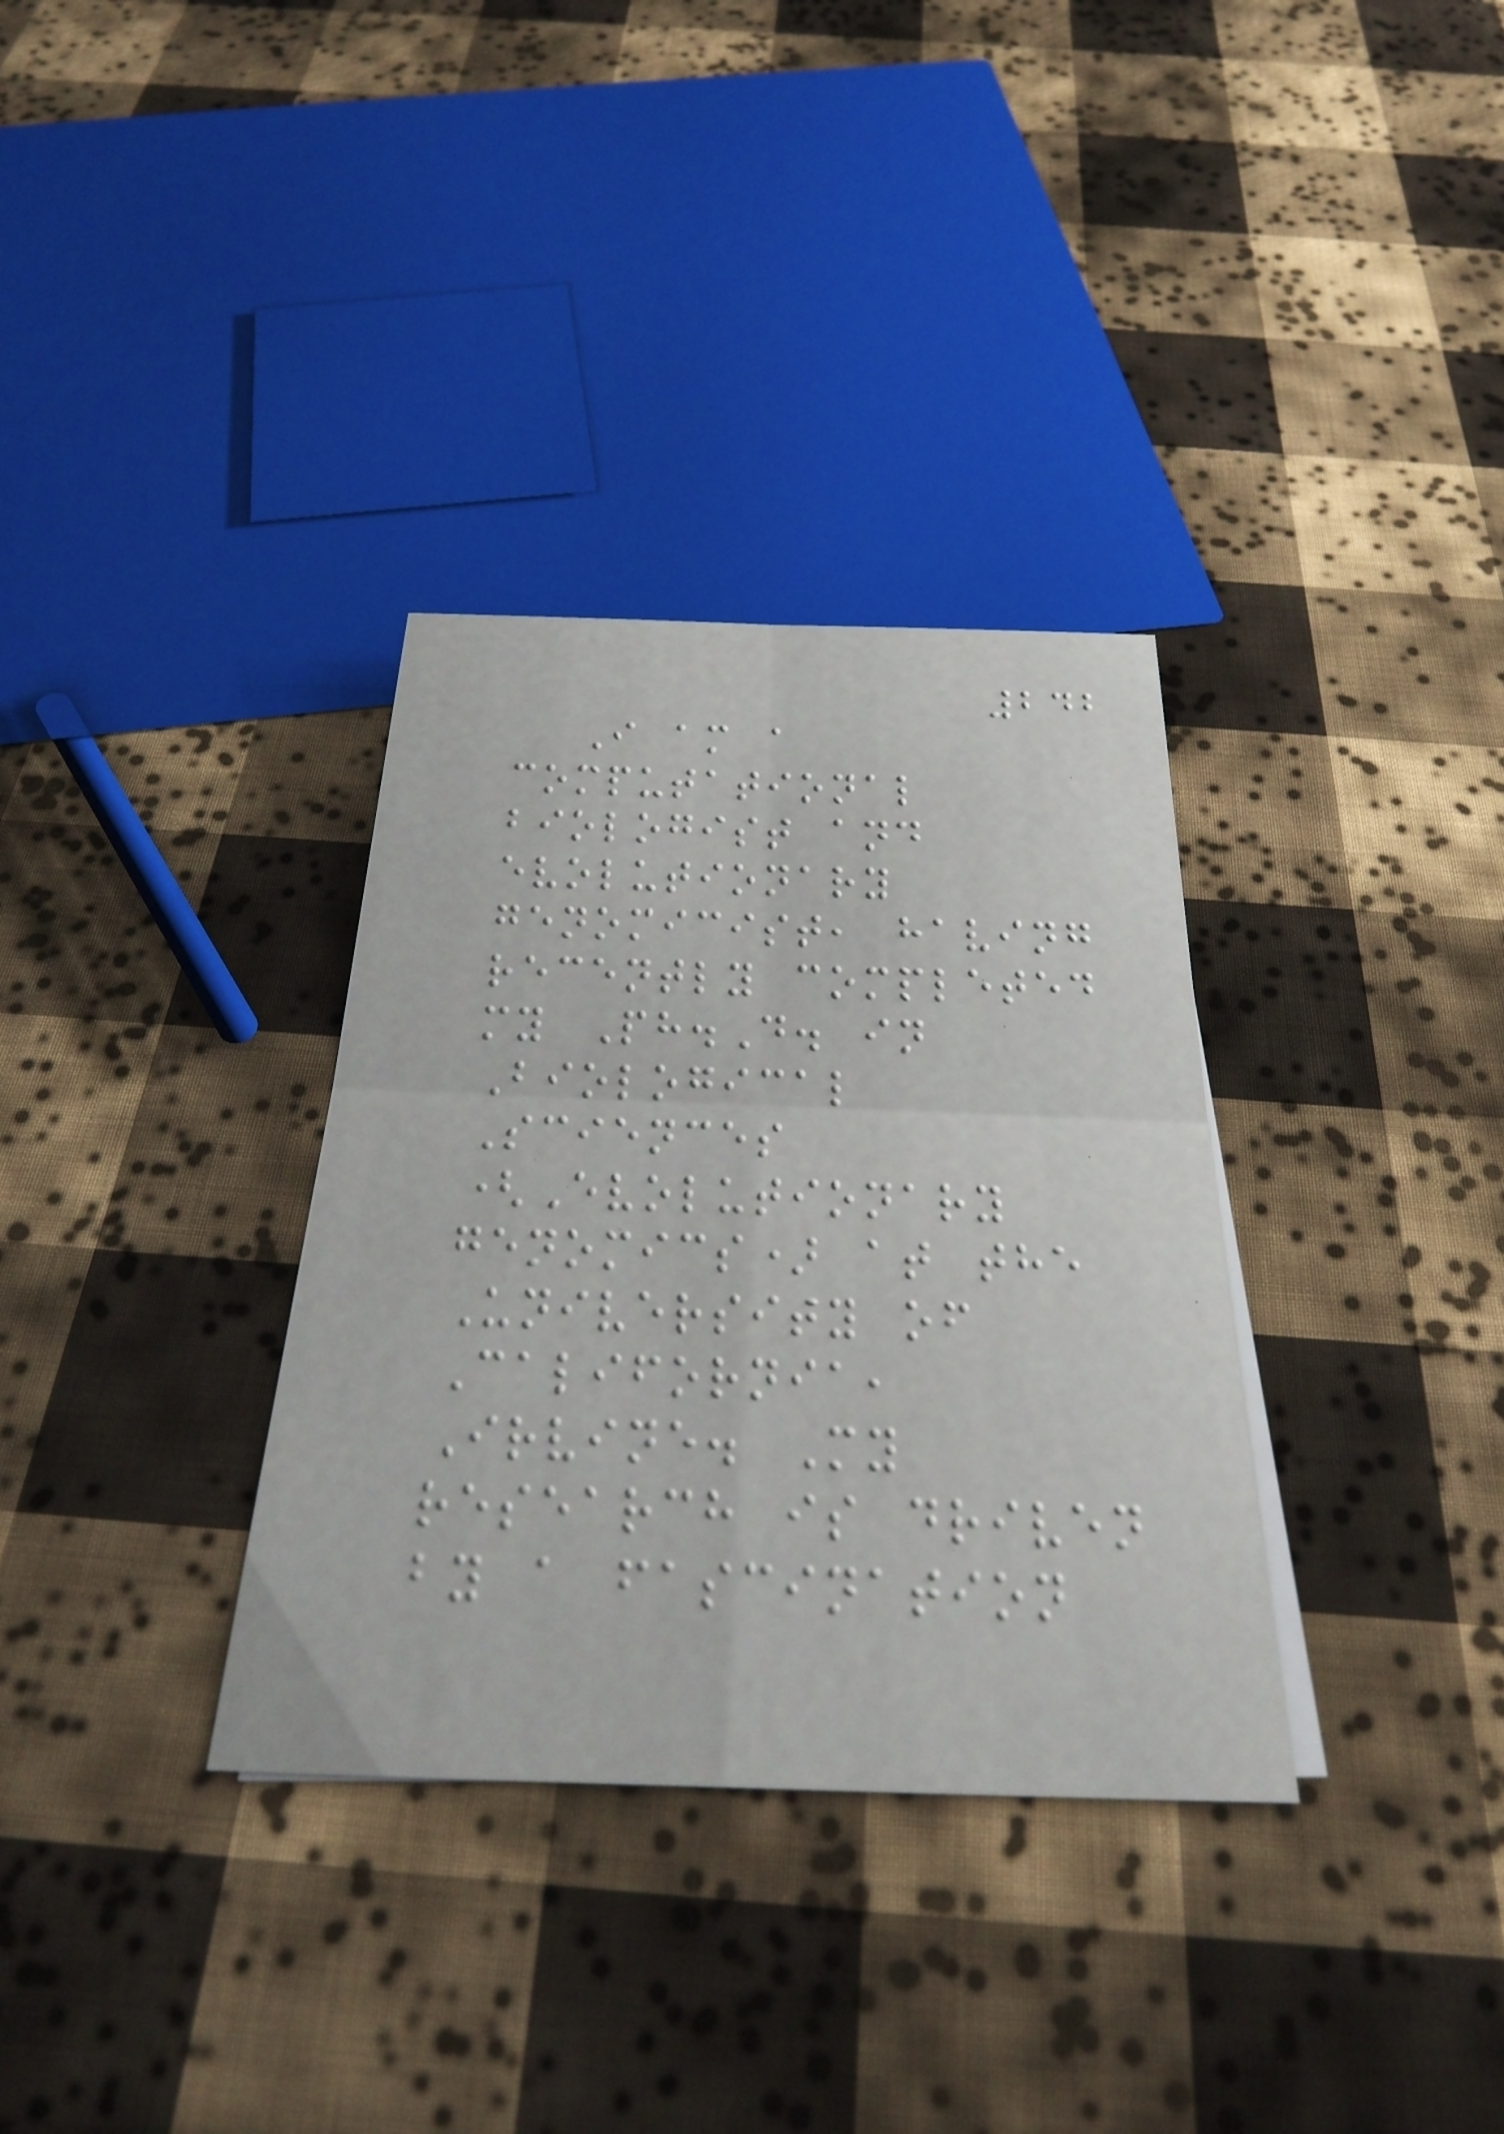242
I am a
computational
biologist and
evolutionary
genomicist, having
recently completed
my Ph.D. in
Biological
Sciences
(Evolutionary
genomics) at the
University of
California,
Irvine. My
research is driven
by a fascination
